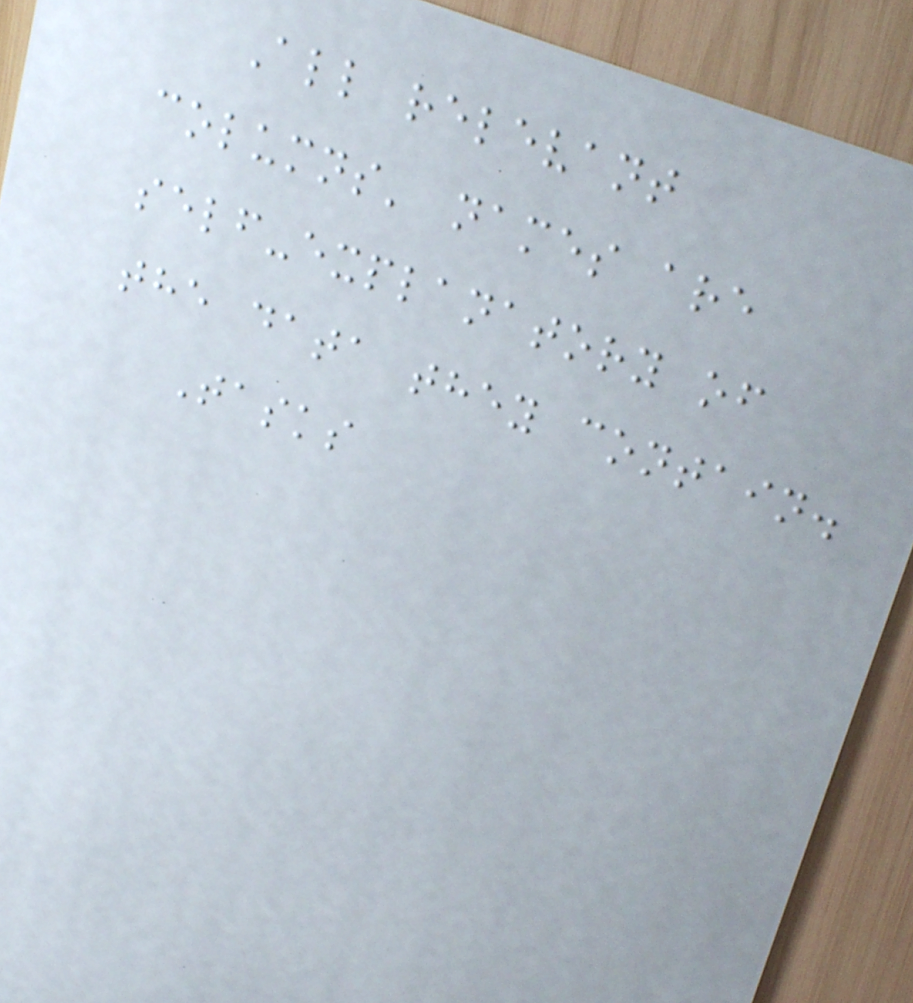All relevant
columns' names are
self-explanatory of
the data they contain.
Tasks
